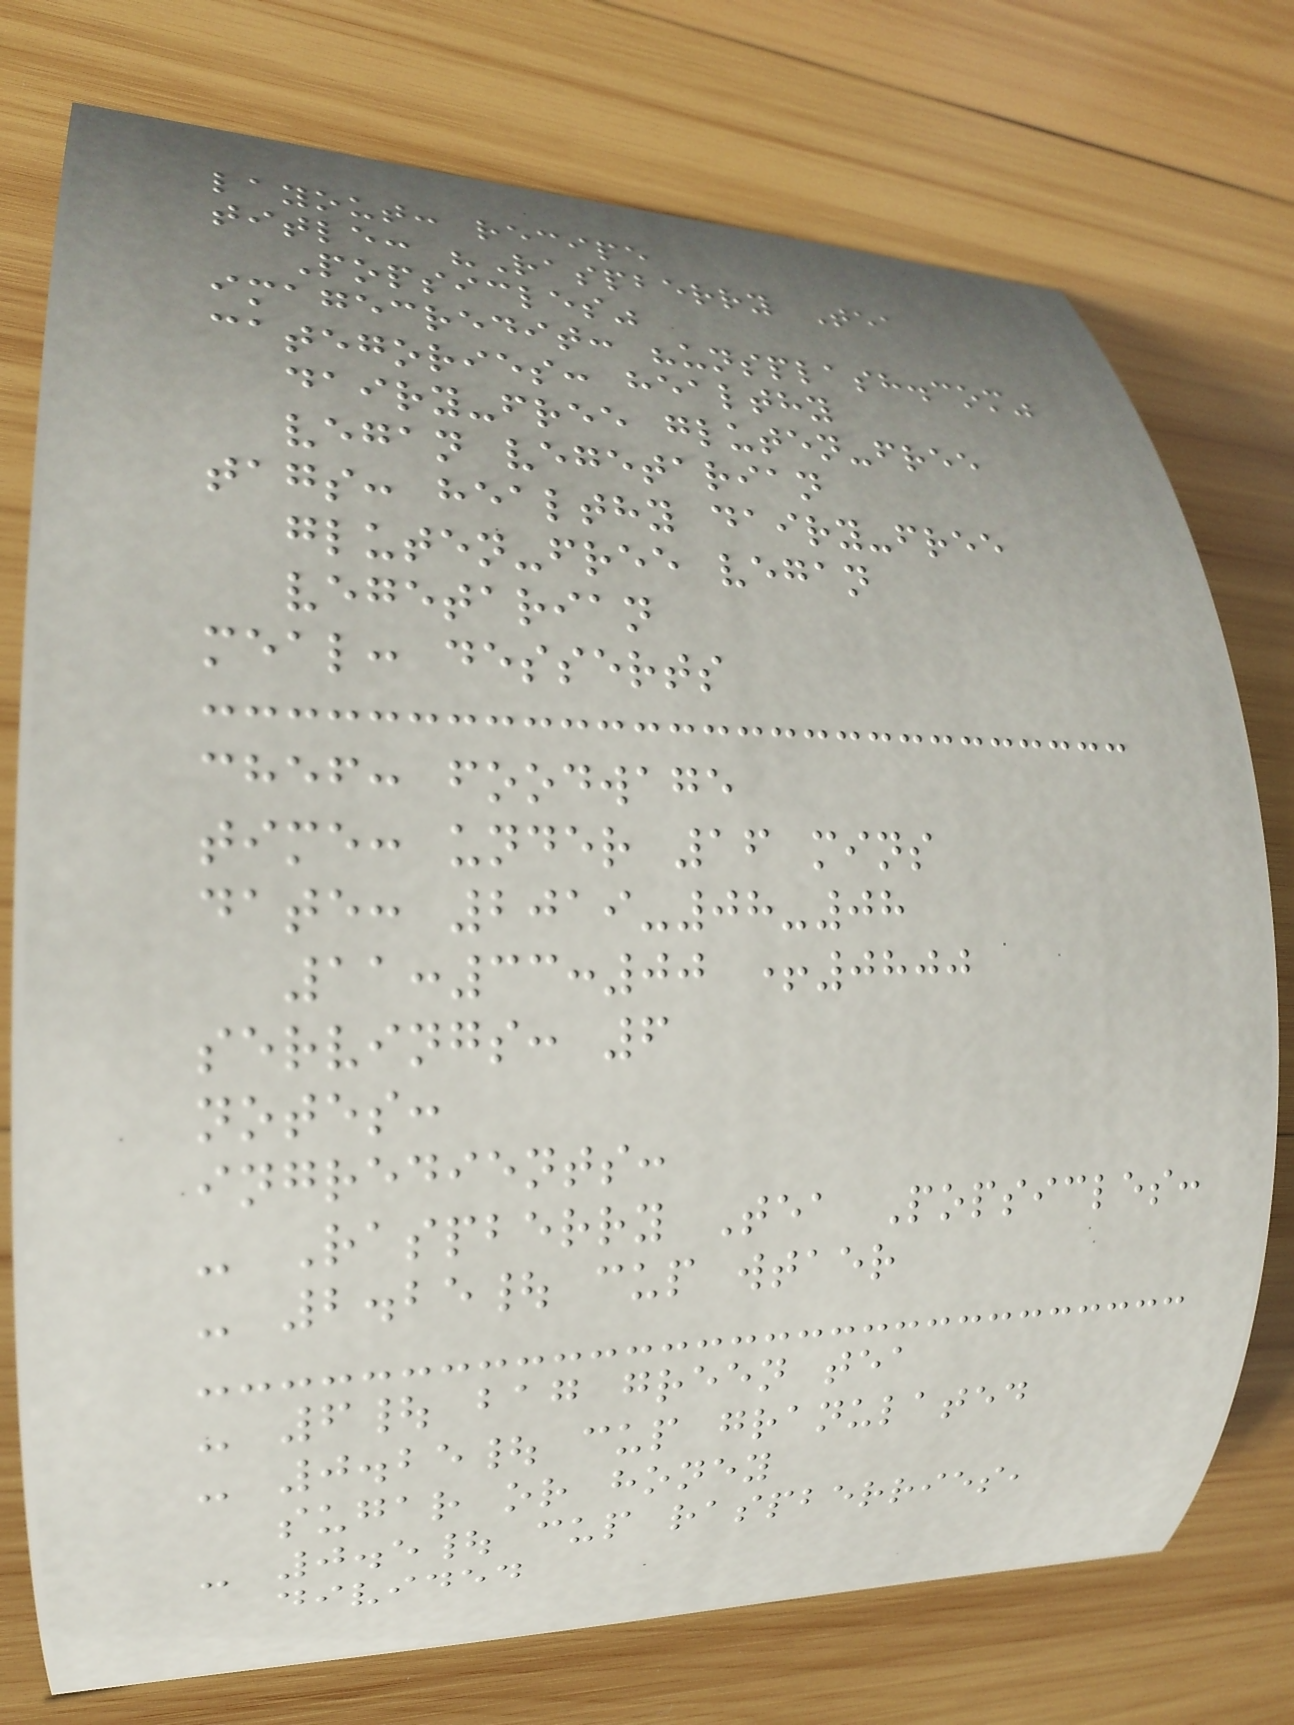layout: recipe
title: "Raspberry Tea
Popsicles"
imagecredit: "unsplash.com"
categories: healthy
dairy-free gluten-free
vegan vegetarian
tags: healthy dairy-free
gluten-free vegan
vegetarian
meal: desserts
chef: foodwage
time: under 16 mins
date: 2019-08-08
11:33:00 +0800
servings: 6
notes:
ingredients:
- Raspberry Tea Popsicles:
- 2.25| cup wtaer
- 6| bag green tea
- 0.25| cup granulated
sugar or honey
- 0.5| cup raspberries,
divided
